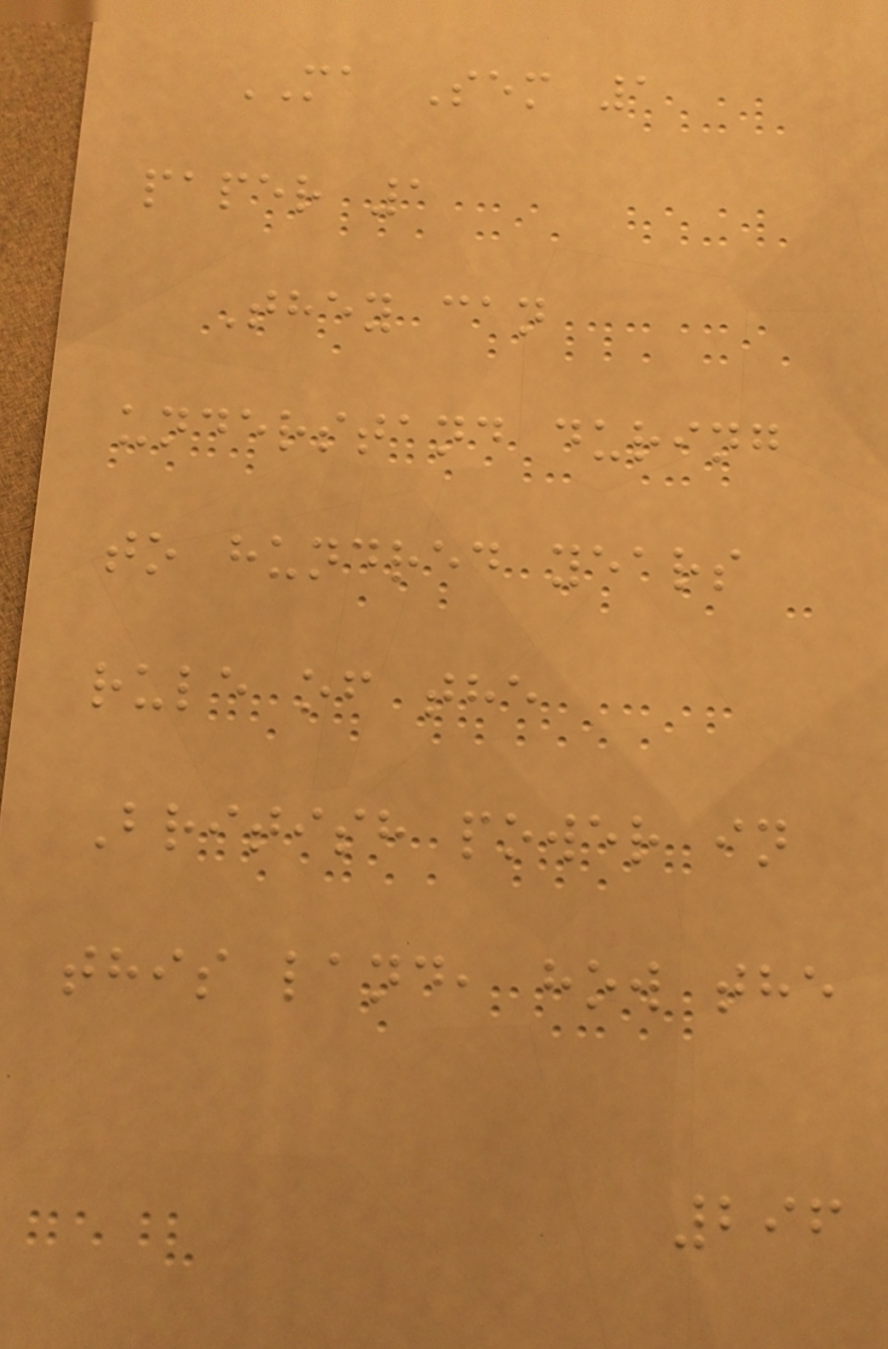MA Sem 1
paper 1
They can
understand during
to hundred years
rule of the
British power in
this land, how the
296
